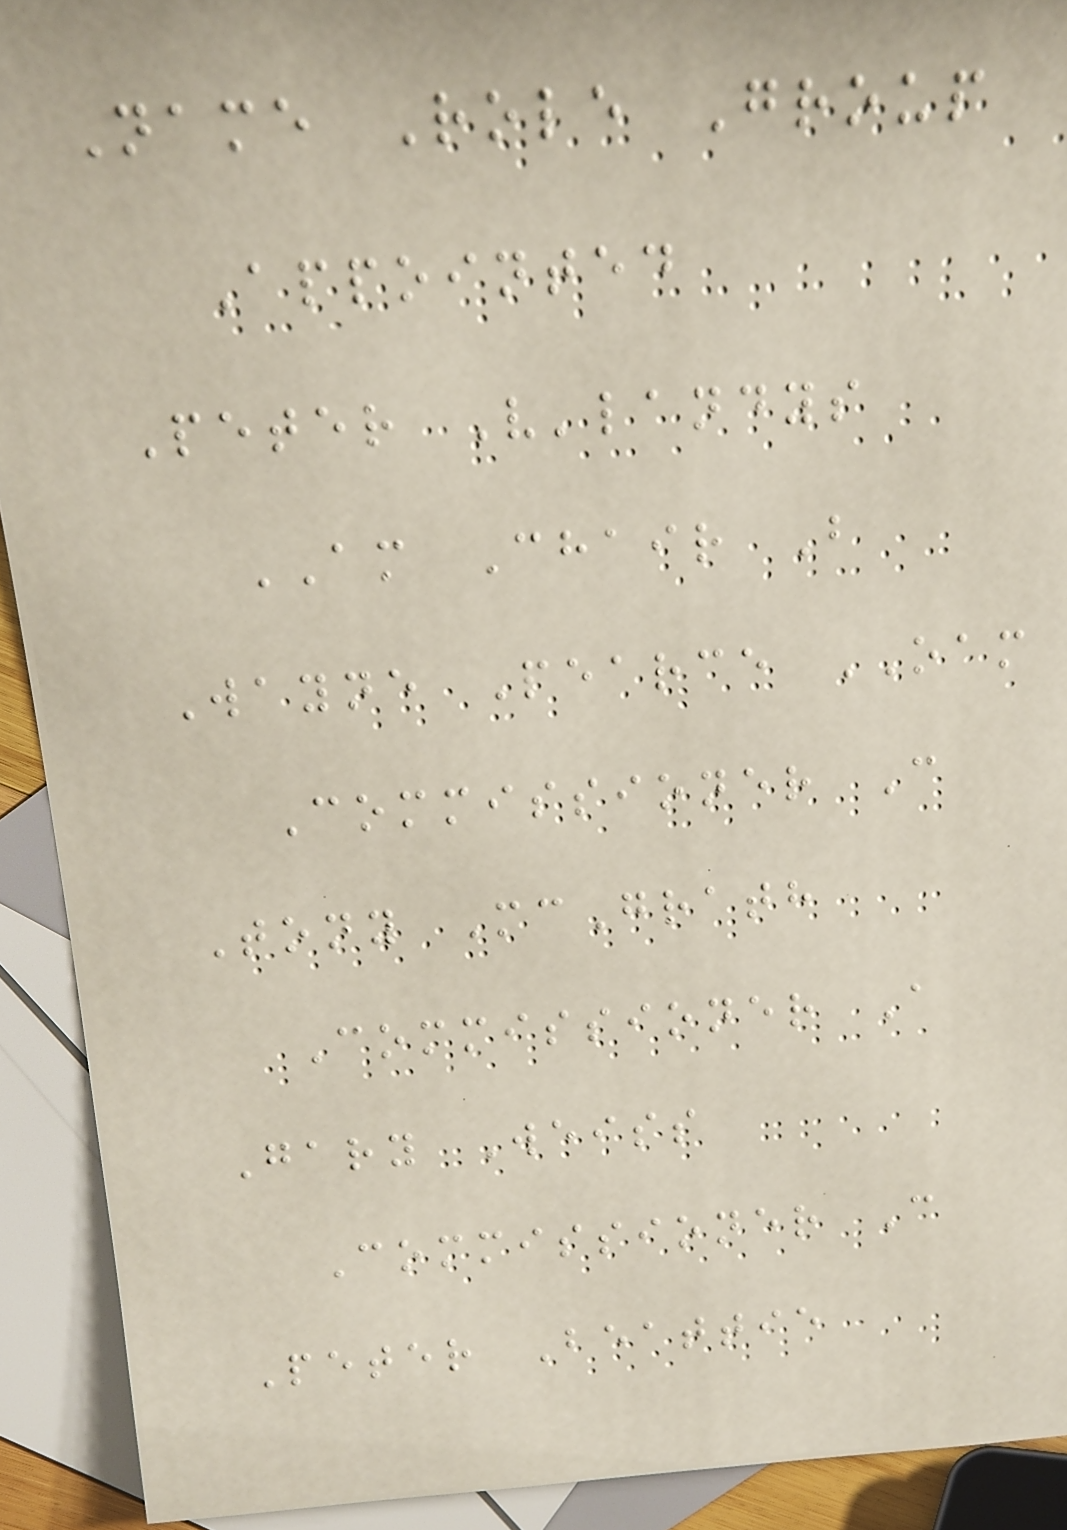Name Role Group
Appointed
Peter V'landys
AM Chair B
Wayne Pearce OAM
Commissioner C
Tony McGrath
Commissioner A
Gary Weiss
Commissioner C
Peter Beattie
